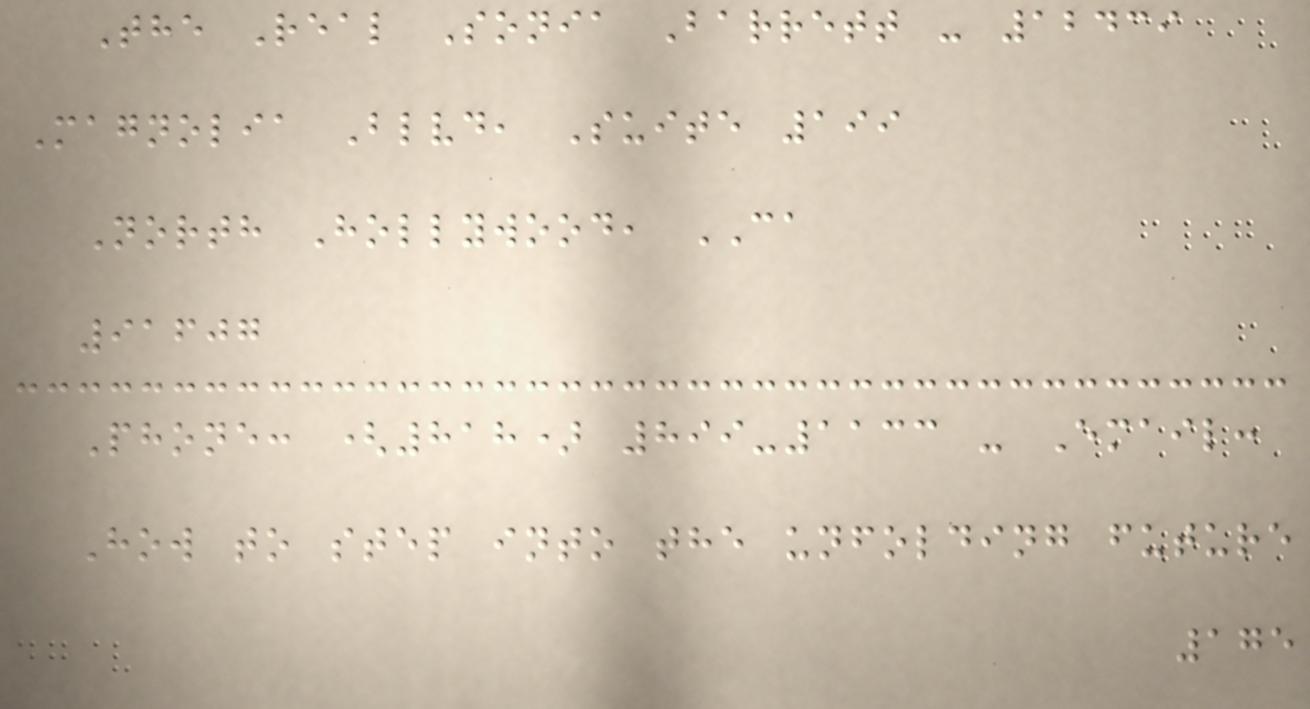The Real Sonia Barrett - 12439
Magnolia Blvd, Suite 199
North Hollywood, CA
91607
Phone: (818) 899-1133 - Email:
How to step into the unfolding future
175
